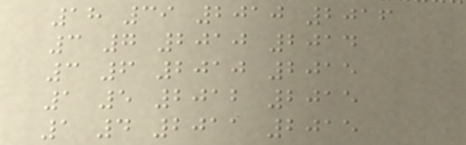18 39 2010 2016
3 7 2010 2014
3 6 2010 2015
1 5 2012 2015
1 4 2011 2015
